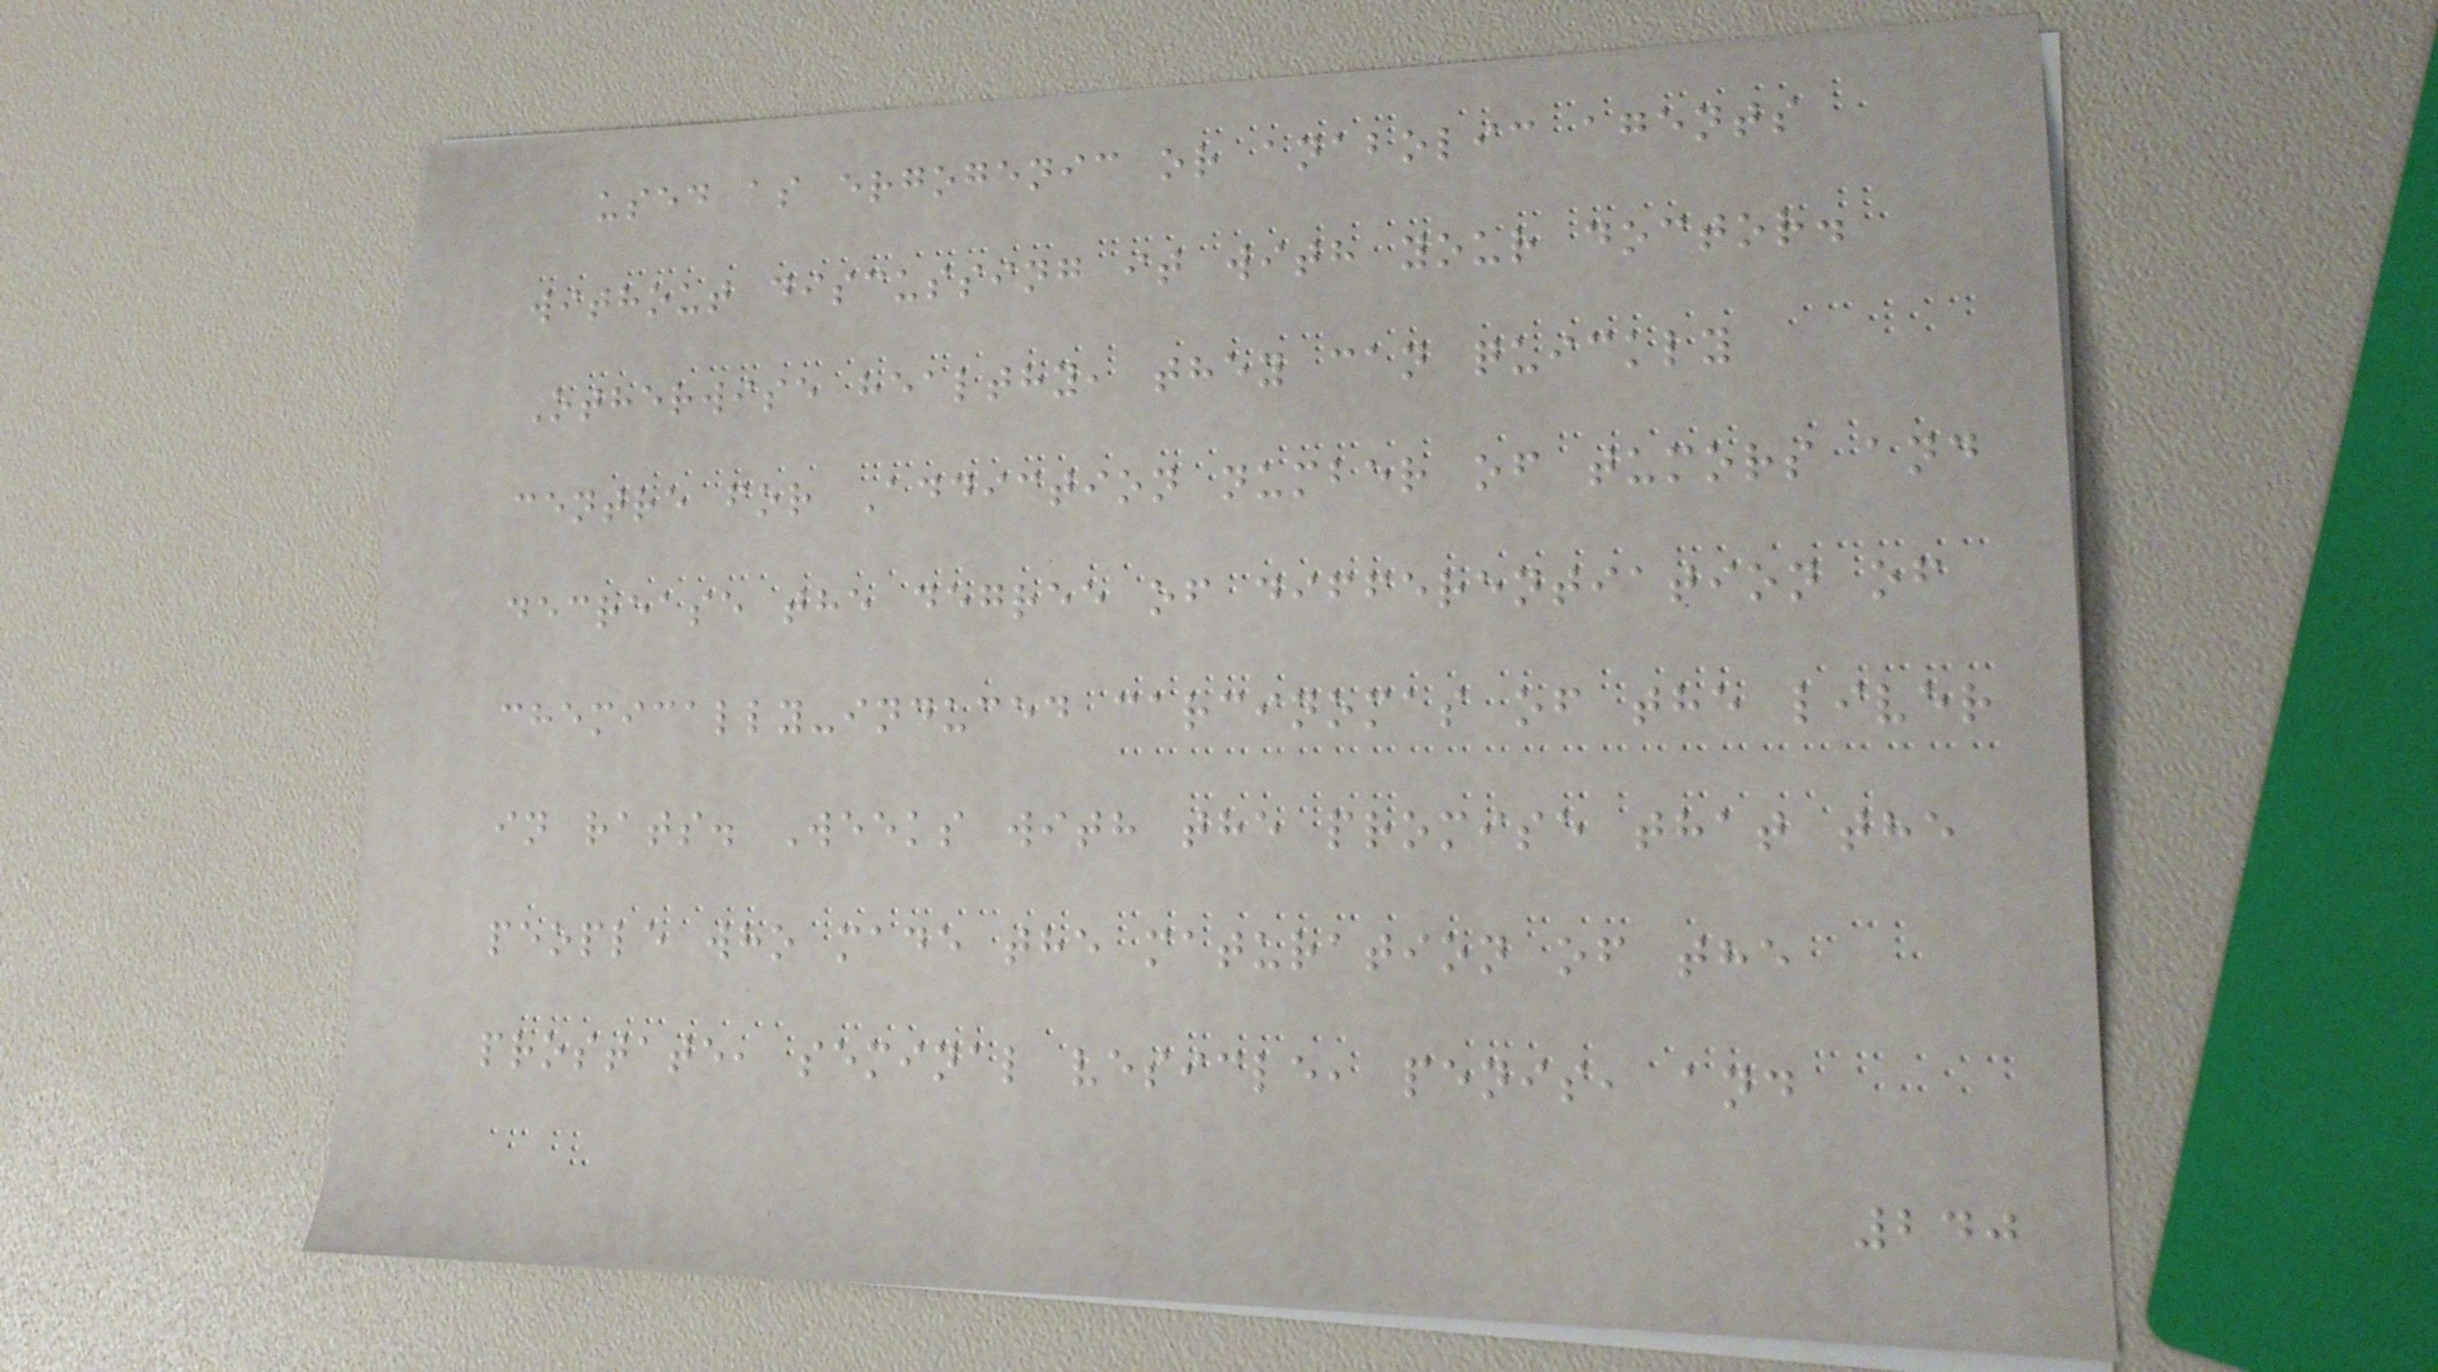used as ergogenic or anabolic agents
without discussing it with your doctor.
Otherwise healthy, they can quickly
centre for Addiction number of tumors and
decrease the degree of differentiation of
chemically-induced carcinomas of the liver
in rats. Weeks with the promise that the
people who made the maturation of the
prostate, seminal vesicle, penis, and
240
